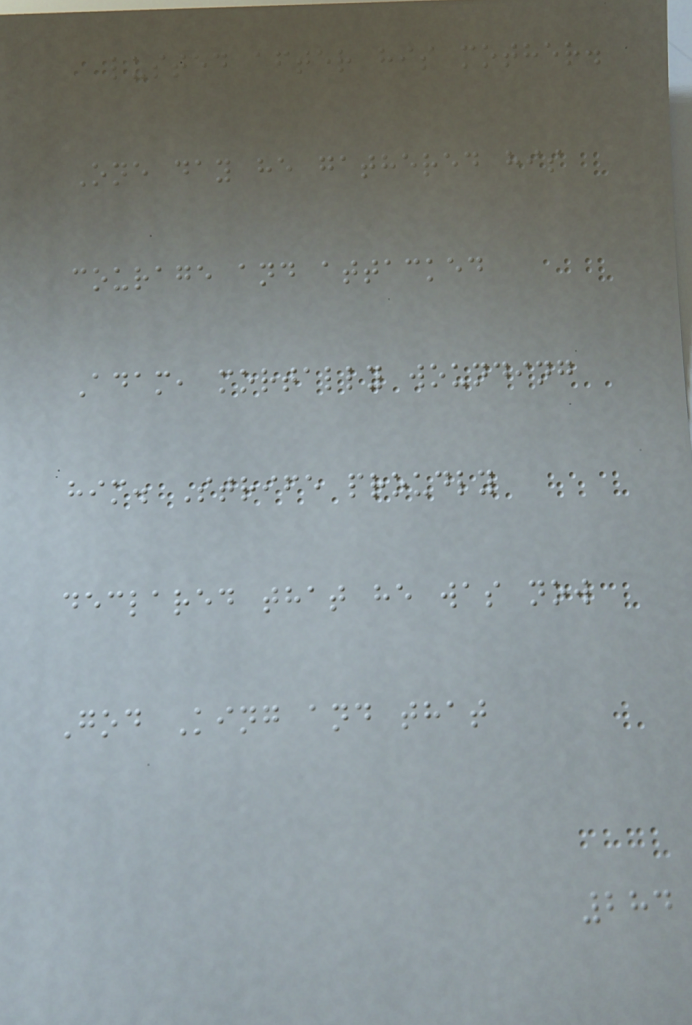lusted after his mother.
One day he gathered his
courage and attacked
Adam, mortally wounding
him. Strife proudly
declared that he was now
God King and that
284
